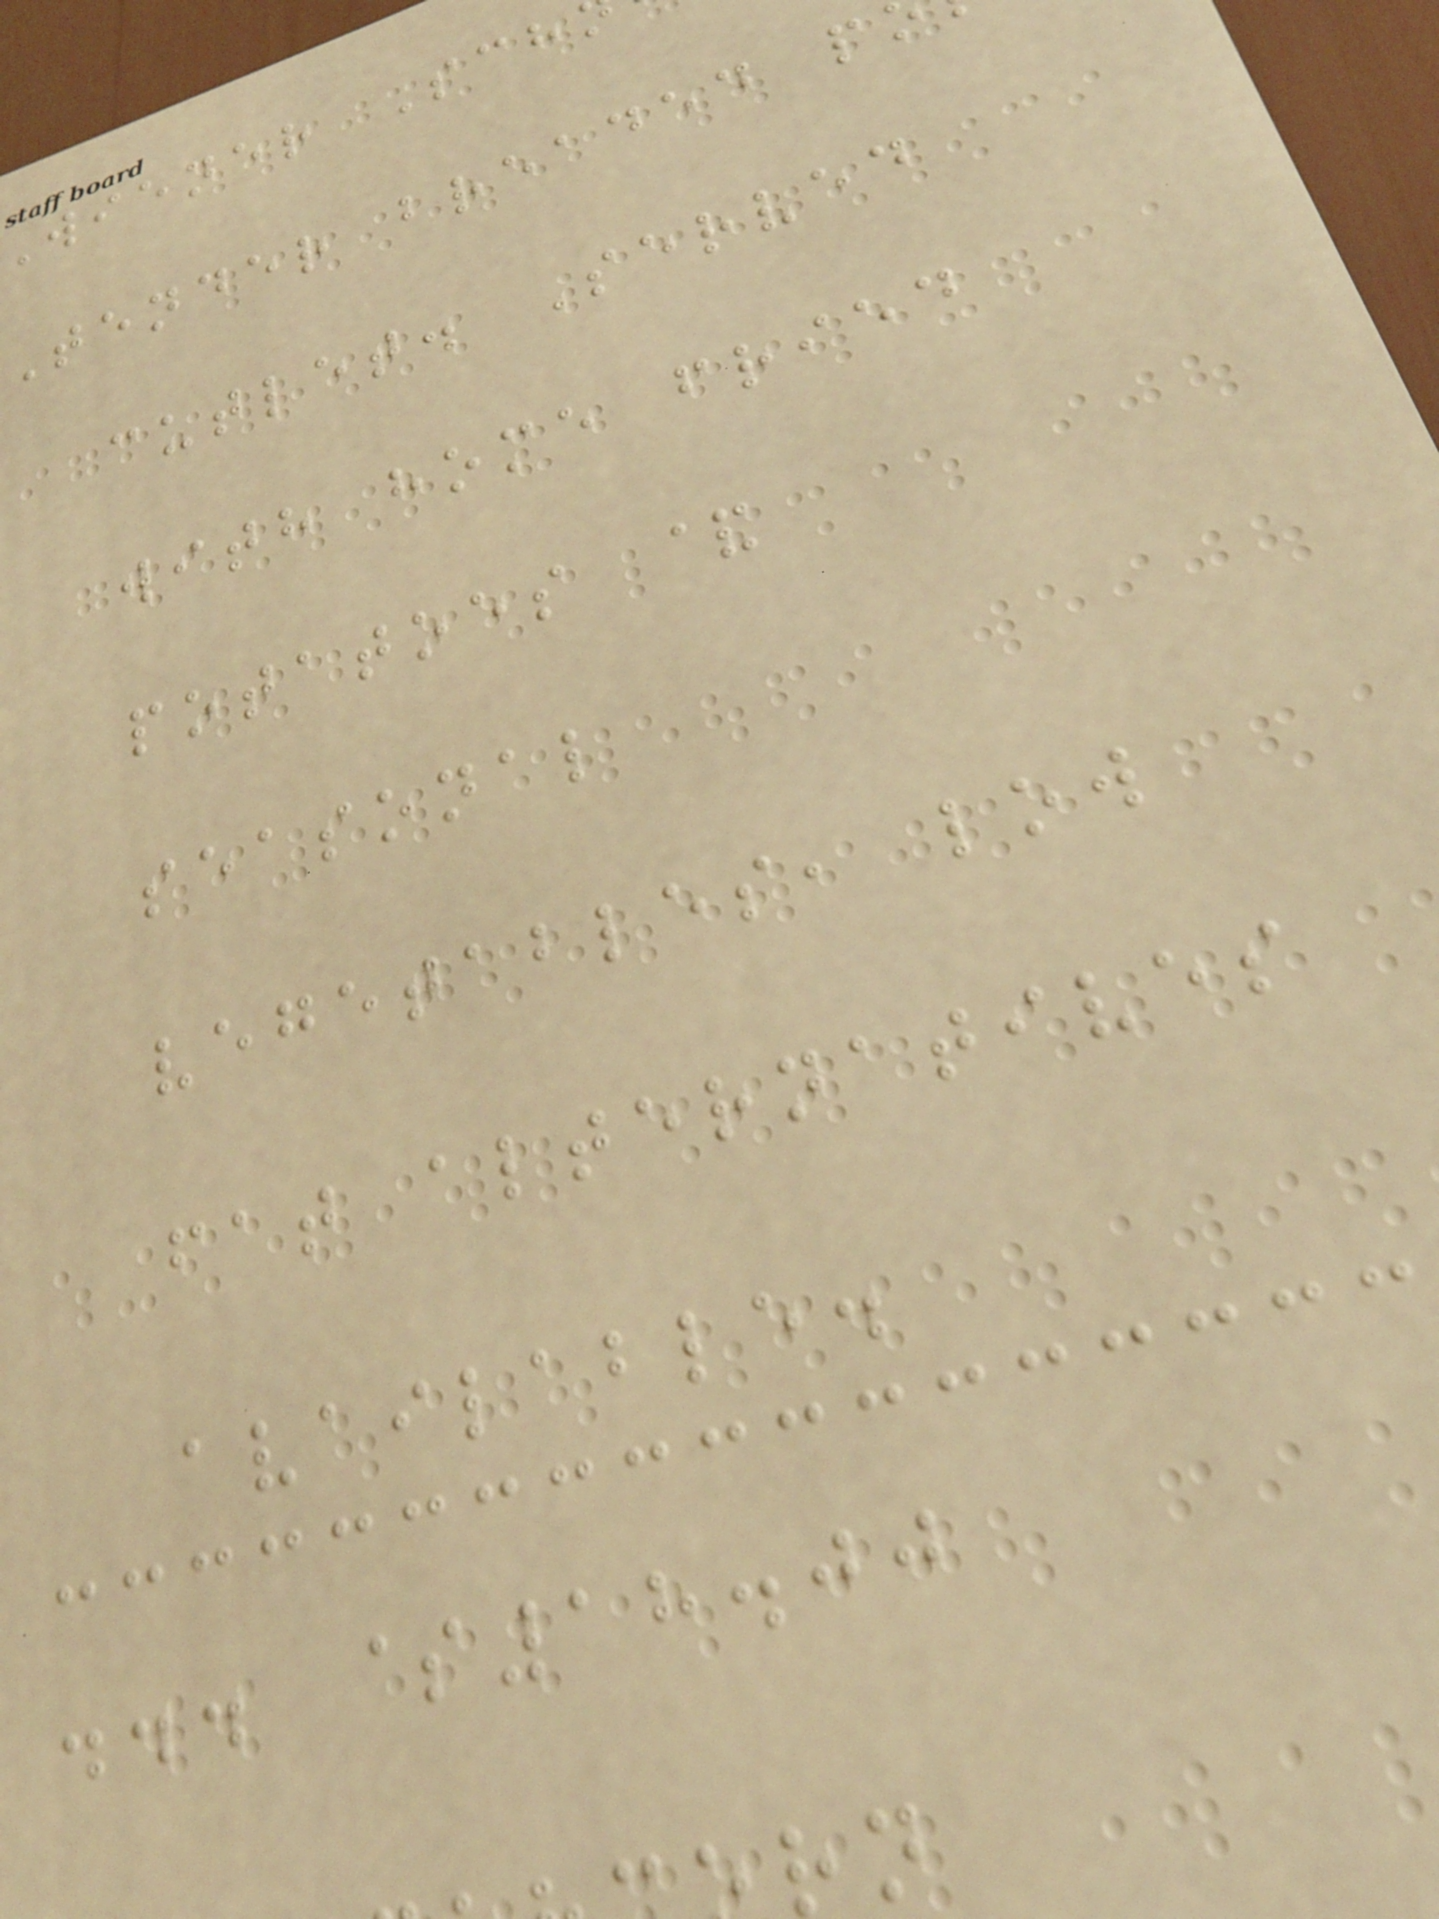wiener Sch
Tender breaded p
cutlet. Served
with home fried
potatoes &
seasonal
vegetables, low
fat alternatives
available.
... $18.00
